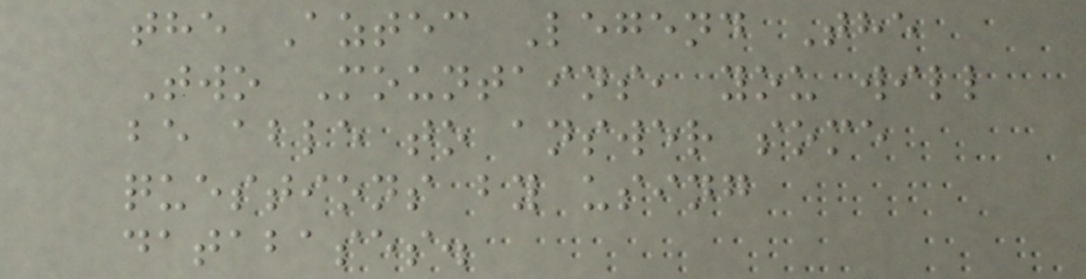the Aztec Legend The
Two Mountains, you will
be able to answer some
questions by using
databases.
